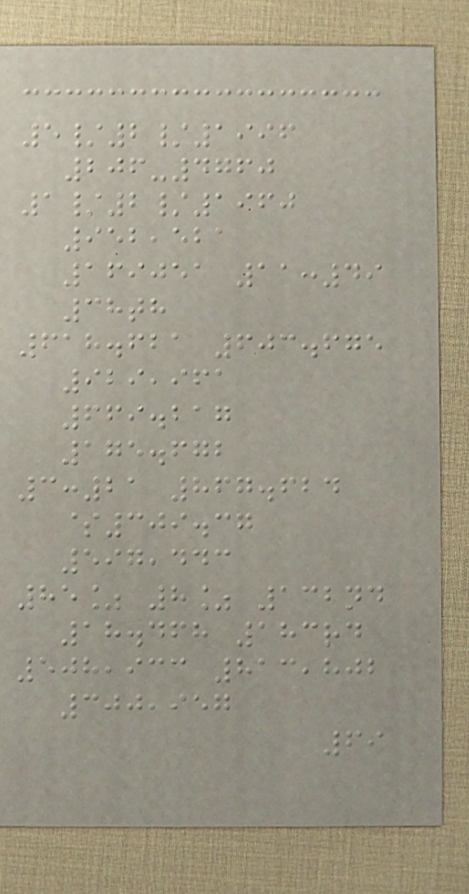5/2/1996
206-4760
1/2/1960
952,521
169051 11:49
38th
618.621 603.675
929,961
669.217
175.672
3:21 867.624
$309.37
597,443
85% 8% 132nd
18.468 183rd
508,933 813,802
300,957
69
